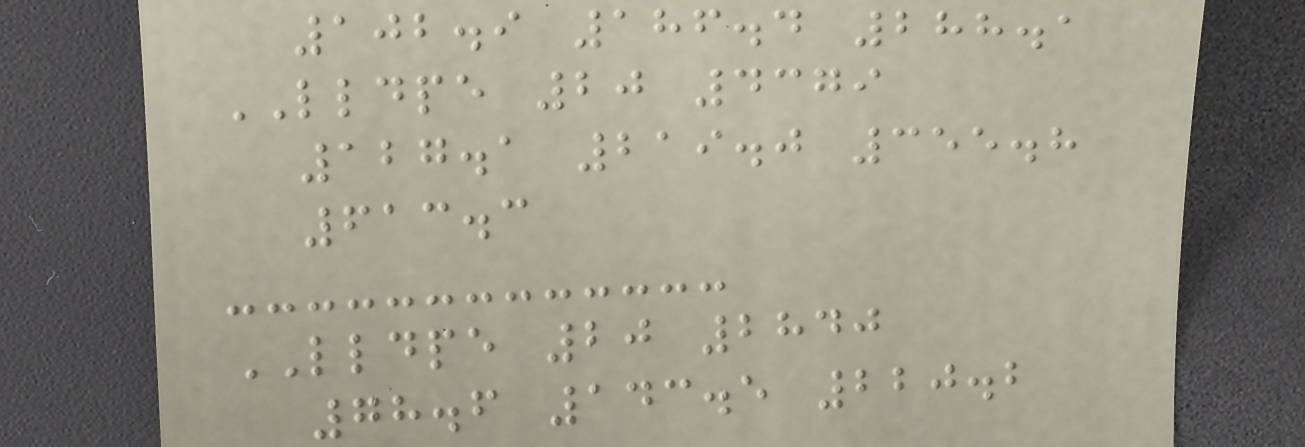102.9 186.4 288.1
LLDPE 20 4379
127.1 219.0 355.8
613.3
LLDPE 20 2840
78.6 143.5 220.2
